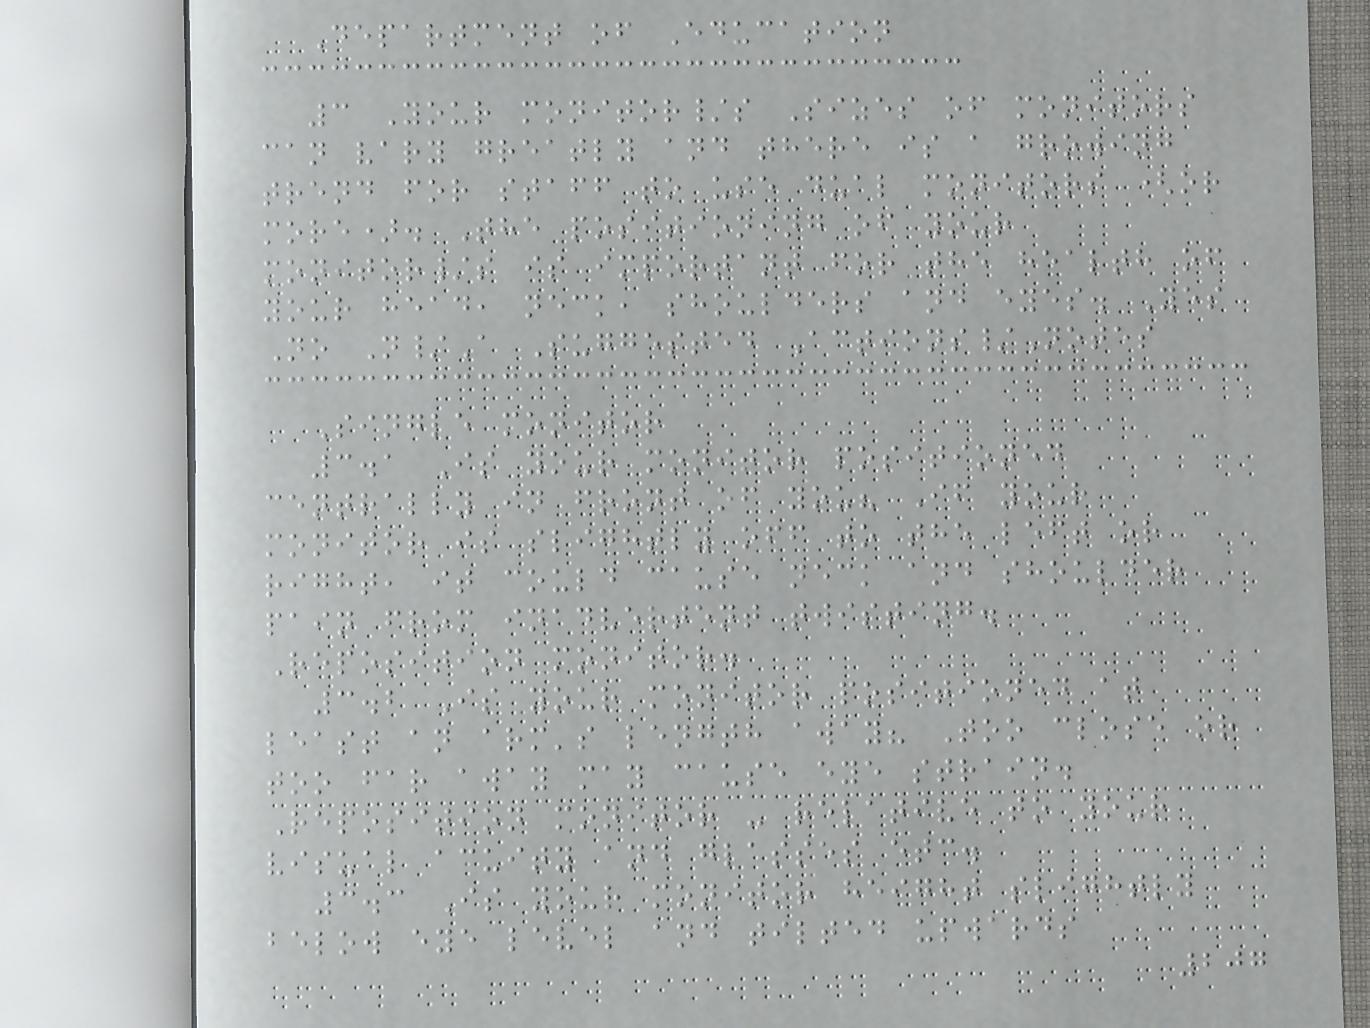Department of Education
3 Your monitor/s Sizes of monitors
can vary greatly and there is a growing
trend for staff to use dual monitors (or
more). The positioning of your
monitor/s is important for the health of
your head, neck, shoulders and eyes. Yes
No N/A Suggested Actions/Notes
Single monitor
3.1 Is your monitor positioned
centrally in front of you? If your
monitor is slightly off to the left or
right, it could cause neck and shoulder
pain from inadvertent twisting.
Reposition monitor.
3.2 Is your monitor positioned at
least an arm's length away? Too close or
too far away may cause eye strain.
Reposition monitor - relative to your
visual acuity and glasses etc.
3.3 Is your monitor height slightly
below eye level and tilted upwards
207
